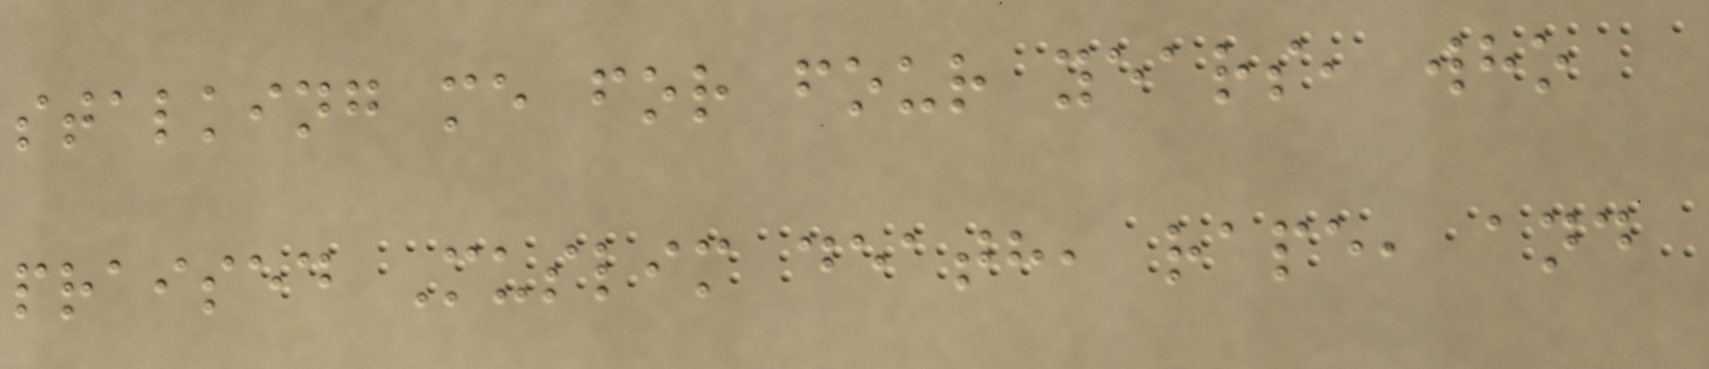stalking me for four years, who
praised Muslim death, rape, and
